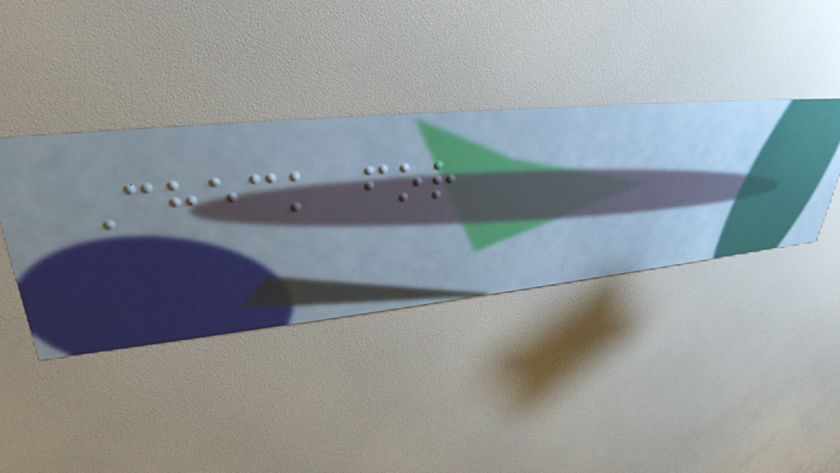Check for
